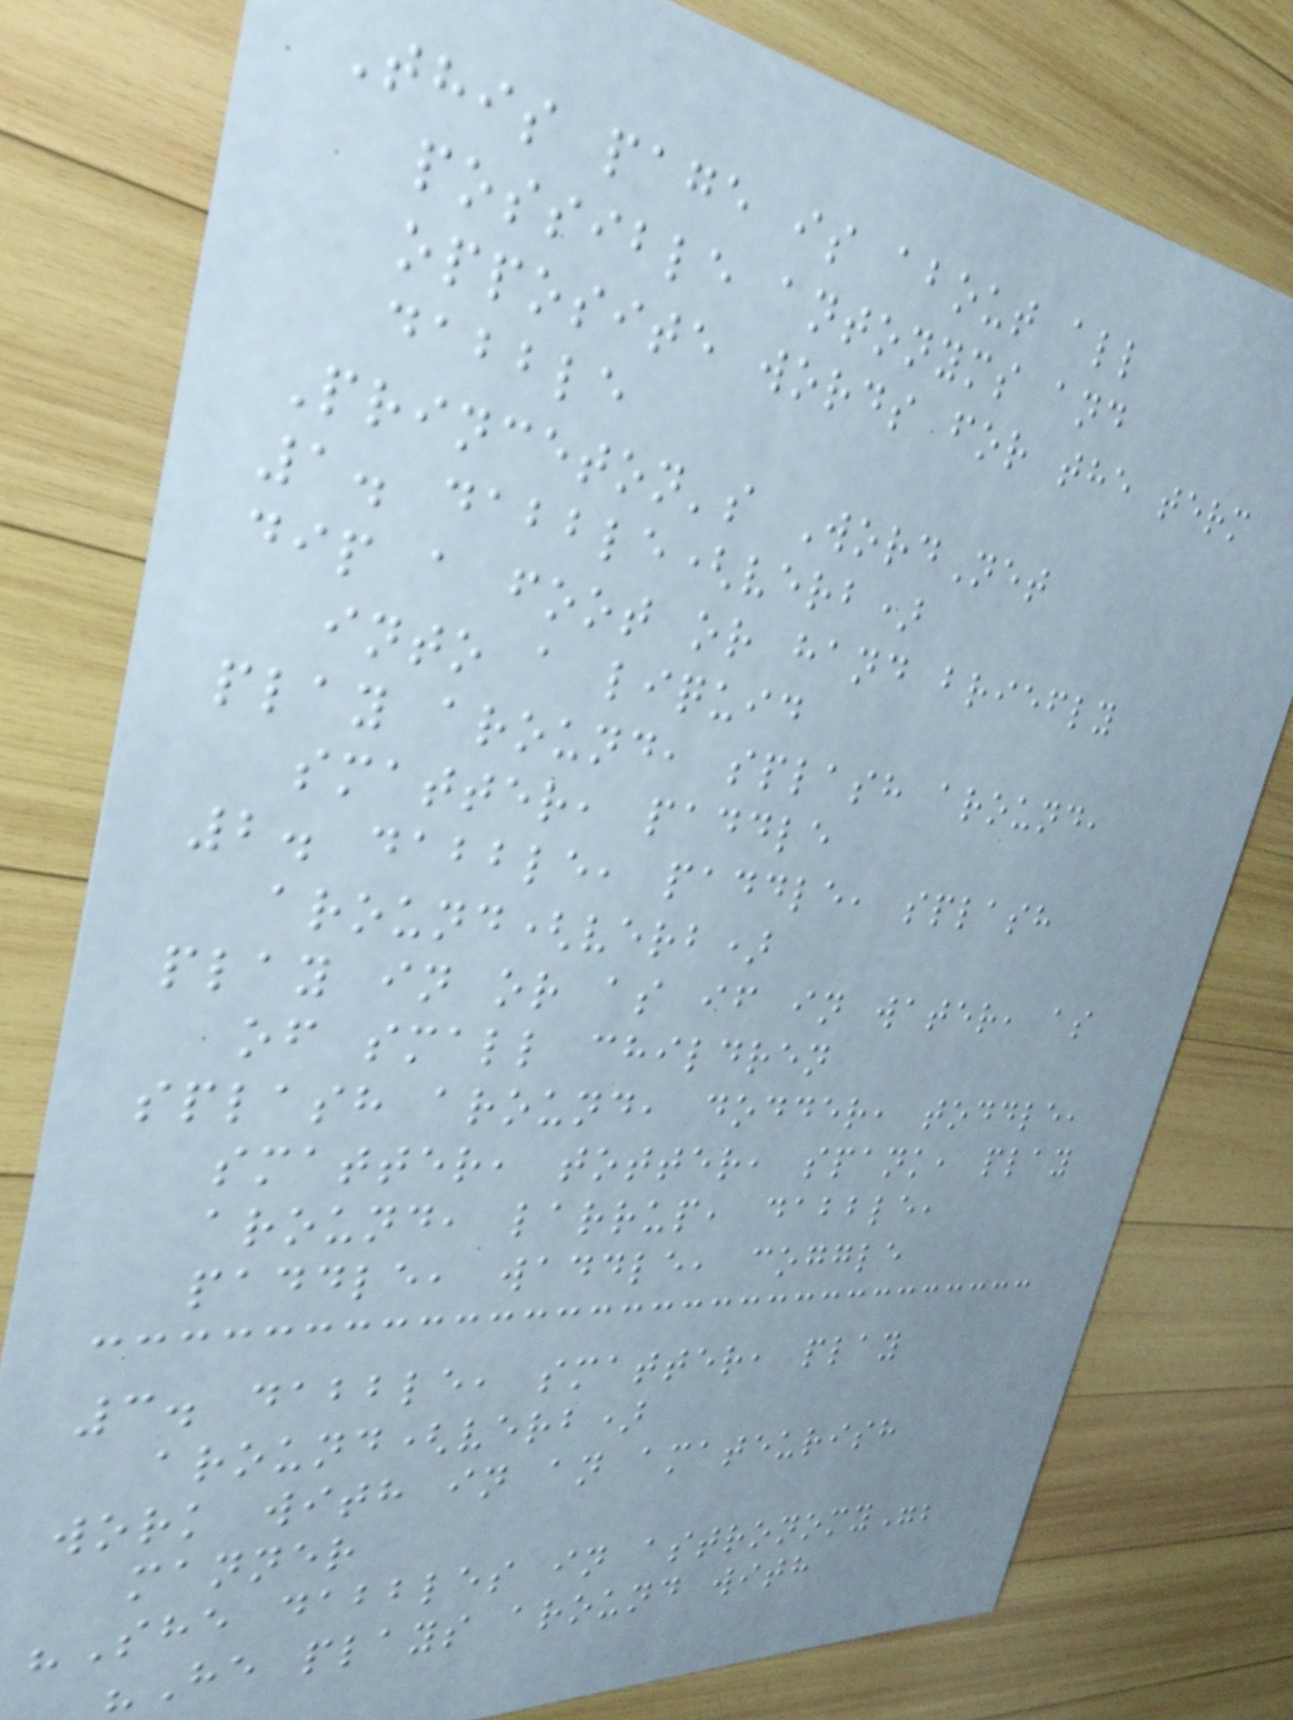This page is about all
possible antonyms and
opposite words for the term
dabble
Princeton's WordNet
1. dabble(verb)
dip a foot or hand briefly
into a liquid
play around, splash around,
smatter, paddle
2. dabble, paddle, splash
around(verb)
play in or as if in water, as
of small children
splash around, dodder, toddle,
smatter, totter, spank, play
around, larrup, dabble,
paddle, waddle, coggle
3. dabble, smatter, play
around(verb)
work with in an amateurish
manner
"She dabbles in astronomy";
"He plays around with
